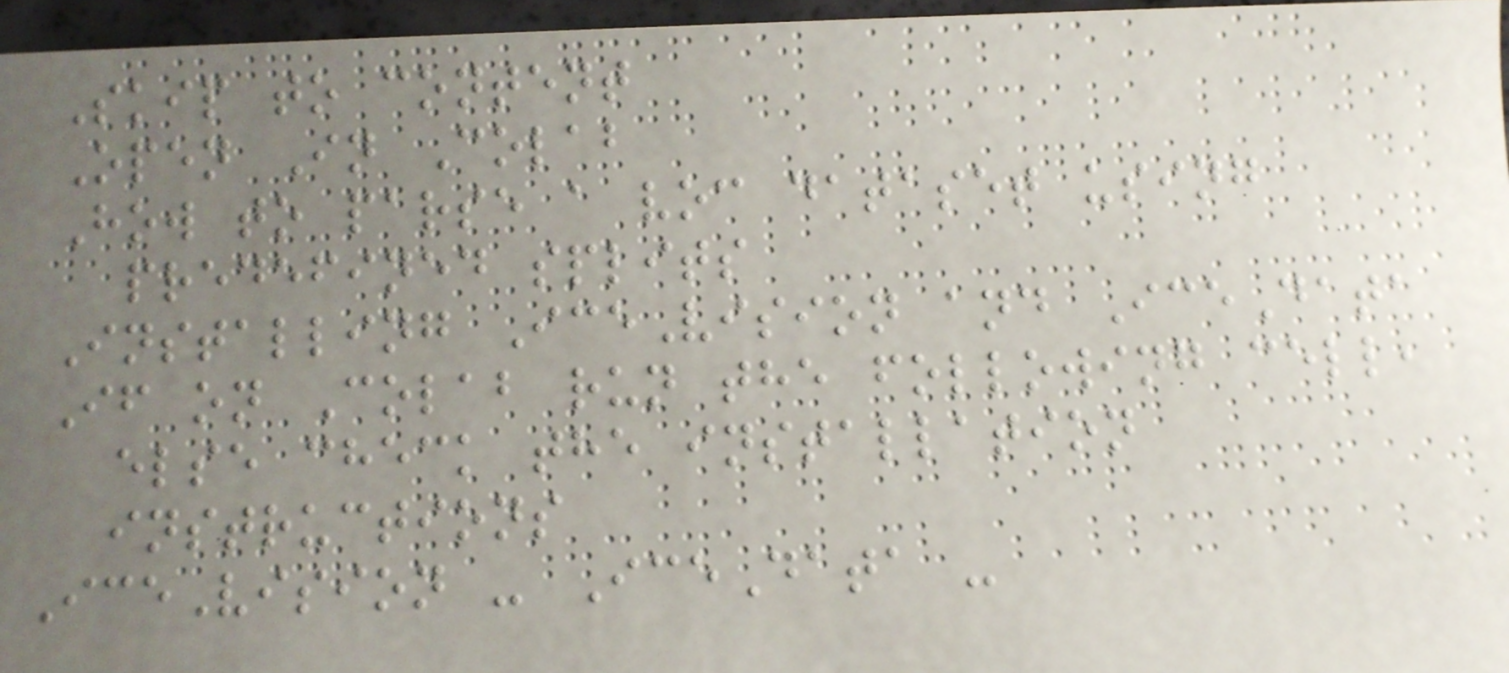Skip to content
Open In Colab
How to parse a voc dataset using
predefined splits
Installing IceVision and IceData
If on Colab run the following cell,
else check the installation
instructions
IceVision - IceData -
